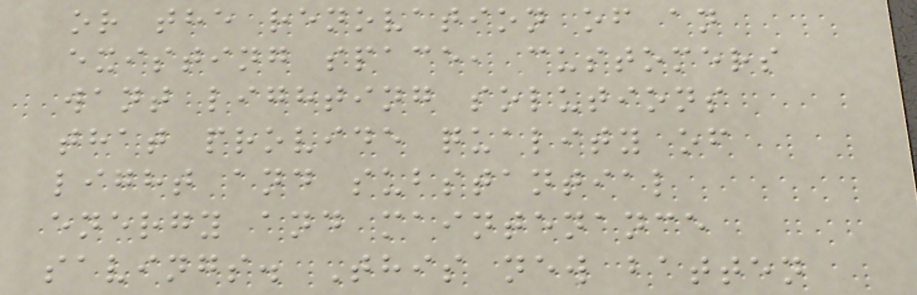or the renovation of an
existing space, customers
want lighting solutions
that provide quality of
light and substantial
energy and maintenance
savings. This new batten
